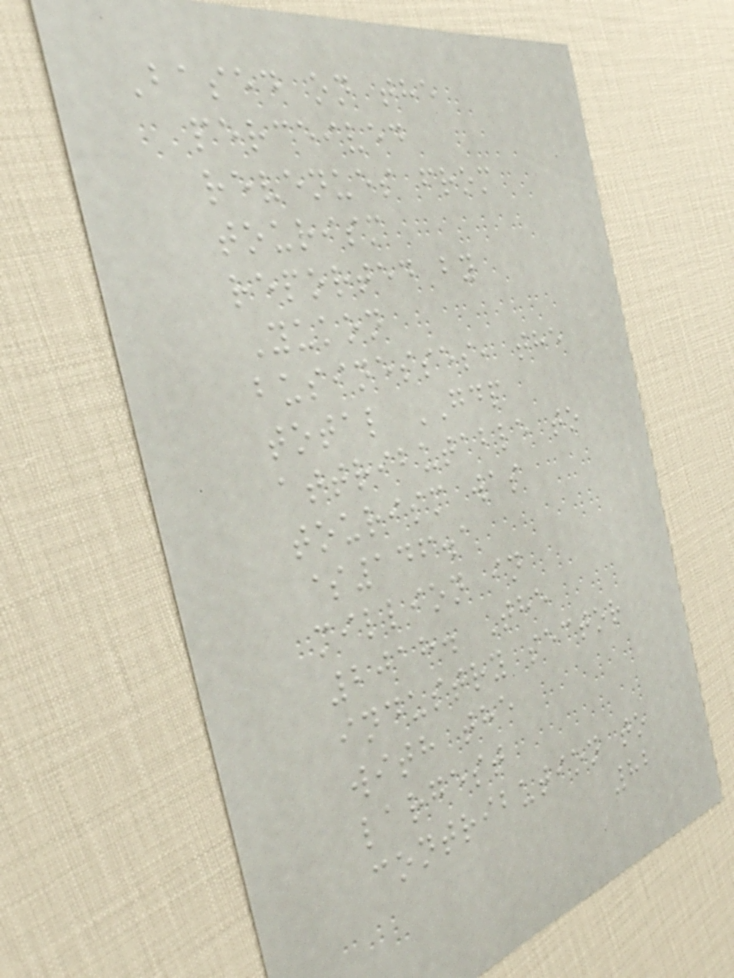Based on the
perceived
revenues from
tourism
reported by
Yukon
businesses, the
total GDP
attributable to
tourism was
$146.1
million in
2018. The
industry sector
with the
largest
contribution to
82
